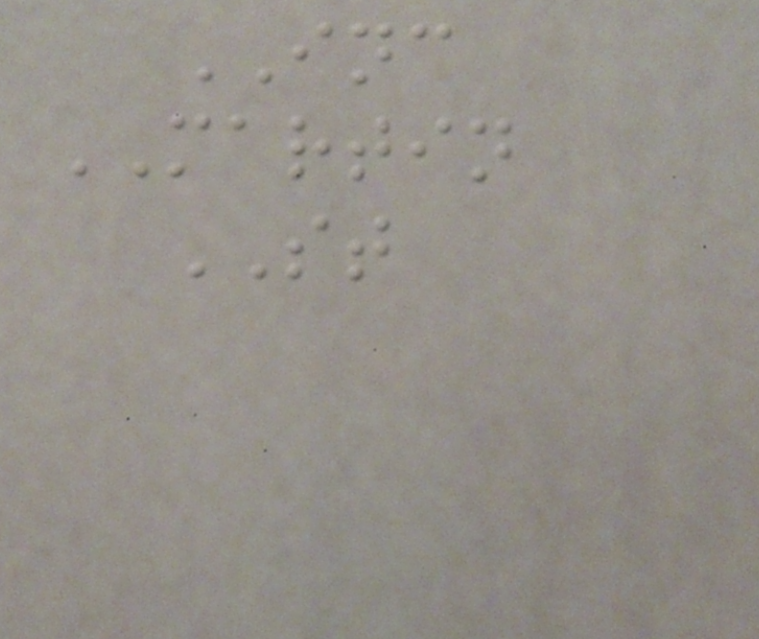INC
MARTIN
ST
